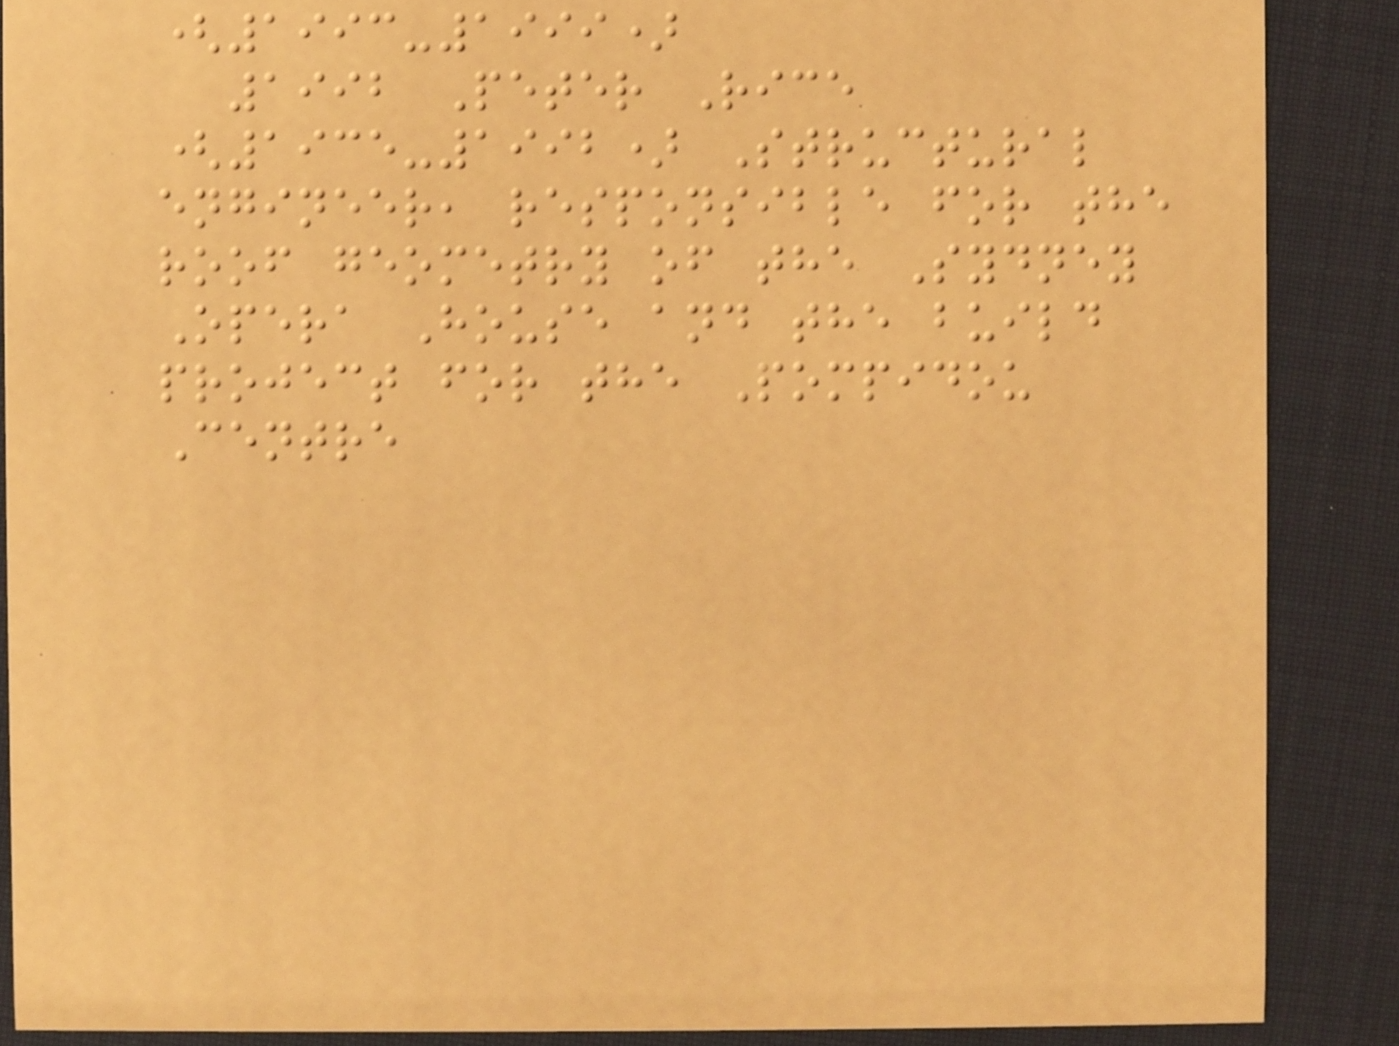(1993-1999)
1992 Peter Rice
(1935-1992) Structural
engineer, responsible for the
roof geometry of the Sydney
Opera House and the build
project for the Pompidou
Centre
